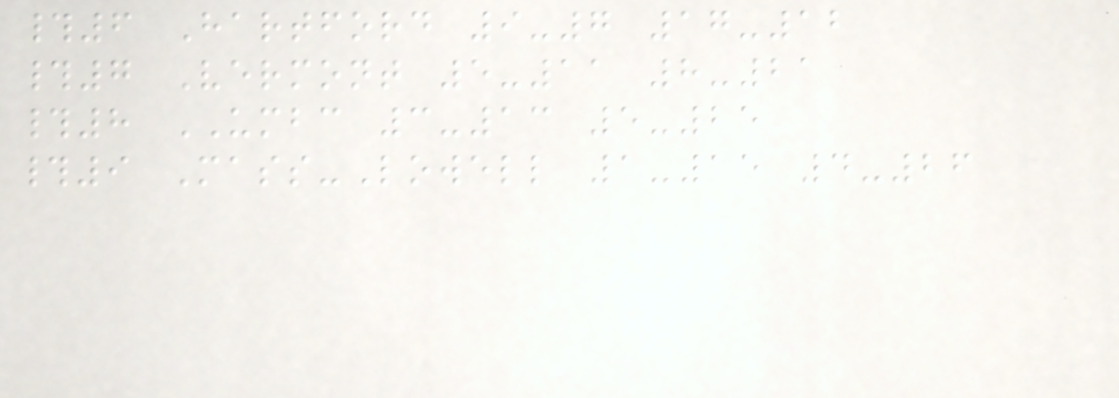#6 Hartford 9-7 17-12
#7 Vermont 5-11 8-21
#8 UMBC 3-13 5-25
#9 Mass-Lowell 1-15 4-26
